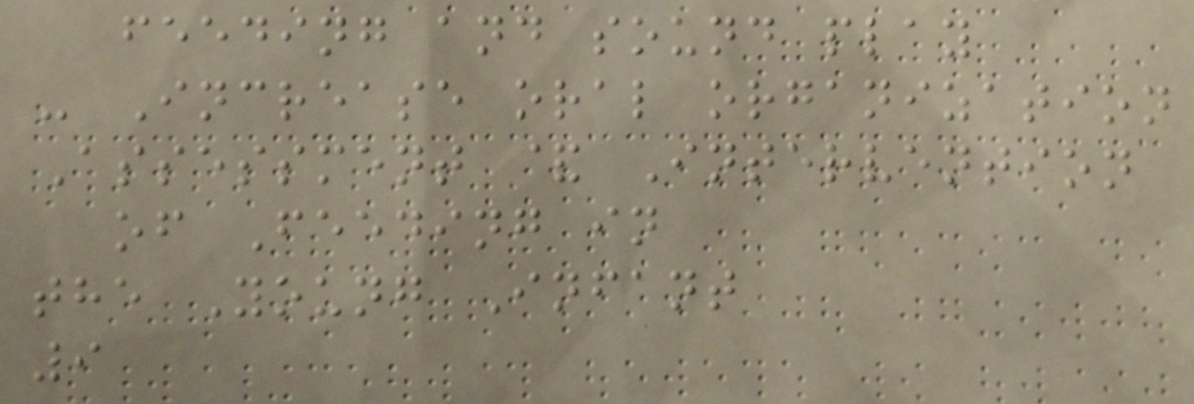feeding and sound play
- Increase oral organization
Assessment & Intervention
of Feeding in
the Young Infant
9
